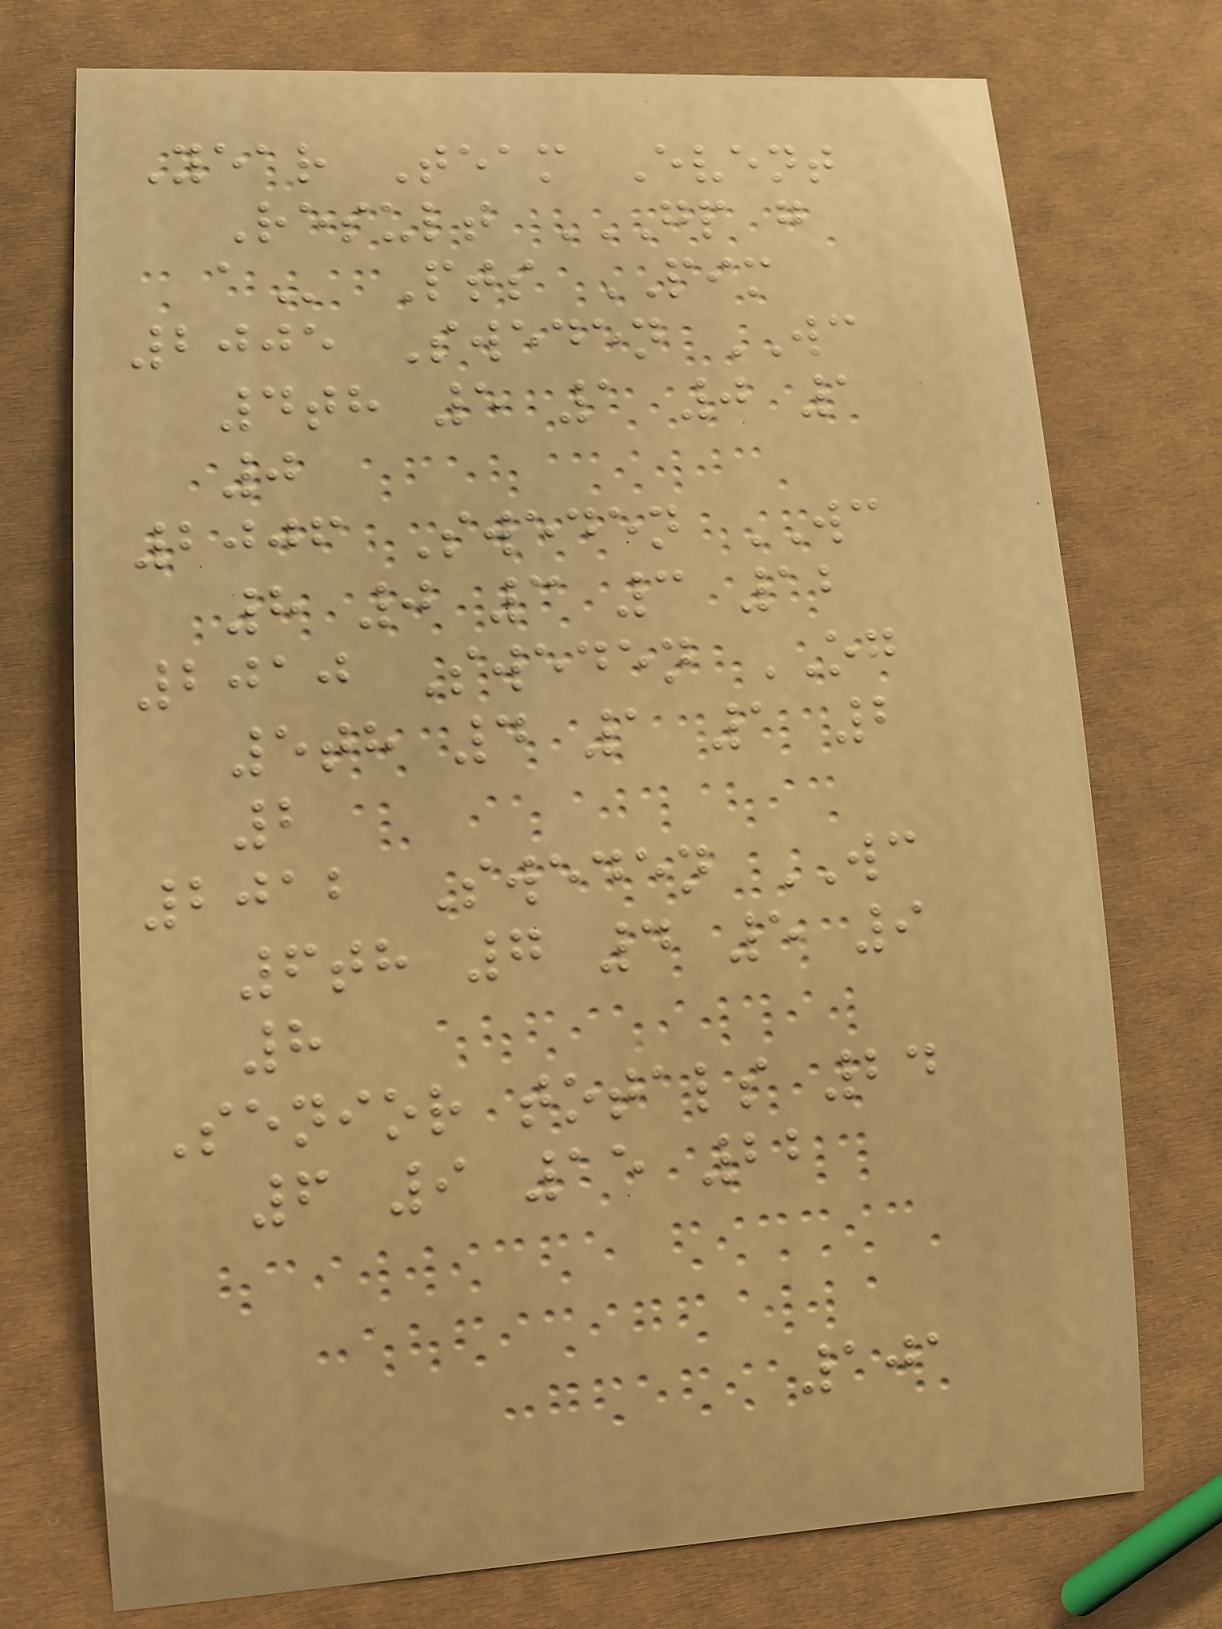Year Team Event
Result GP G
A Pts PIM
2005 Sweden WC
4th 5 1 0 1
0
2006 Sweden WC
8 0 3 3 12
2010 Sweden OG
5th 4 1 1 2
2
2012 Sweden WC
6th 7 4 5 9
8
Senior totals 24
6 9 15 22
101
